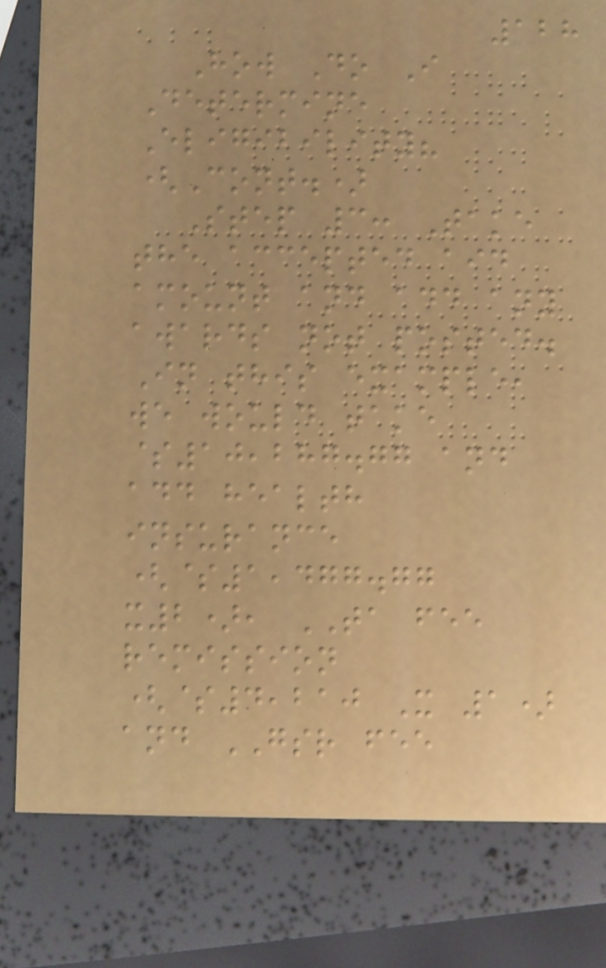128
How Do I
Determine
Eligibility?
(Cont.)
Step 3: Take
the accepted aid
amount and add any
awards not posted.
In this example,
we would take
$10,287.77 and
add health
insurance
($1,477.77
x2), TA fee
remission
($4,210 X 1)
and GSR fee
